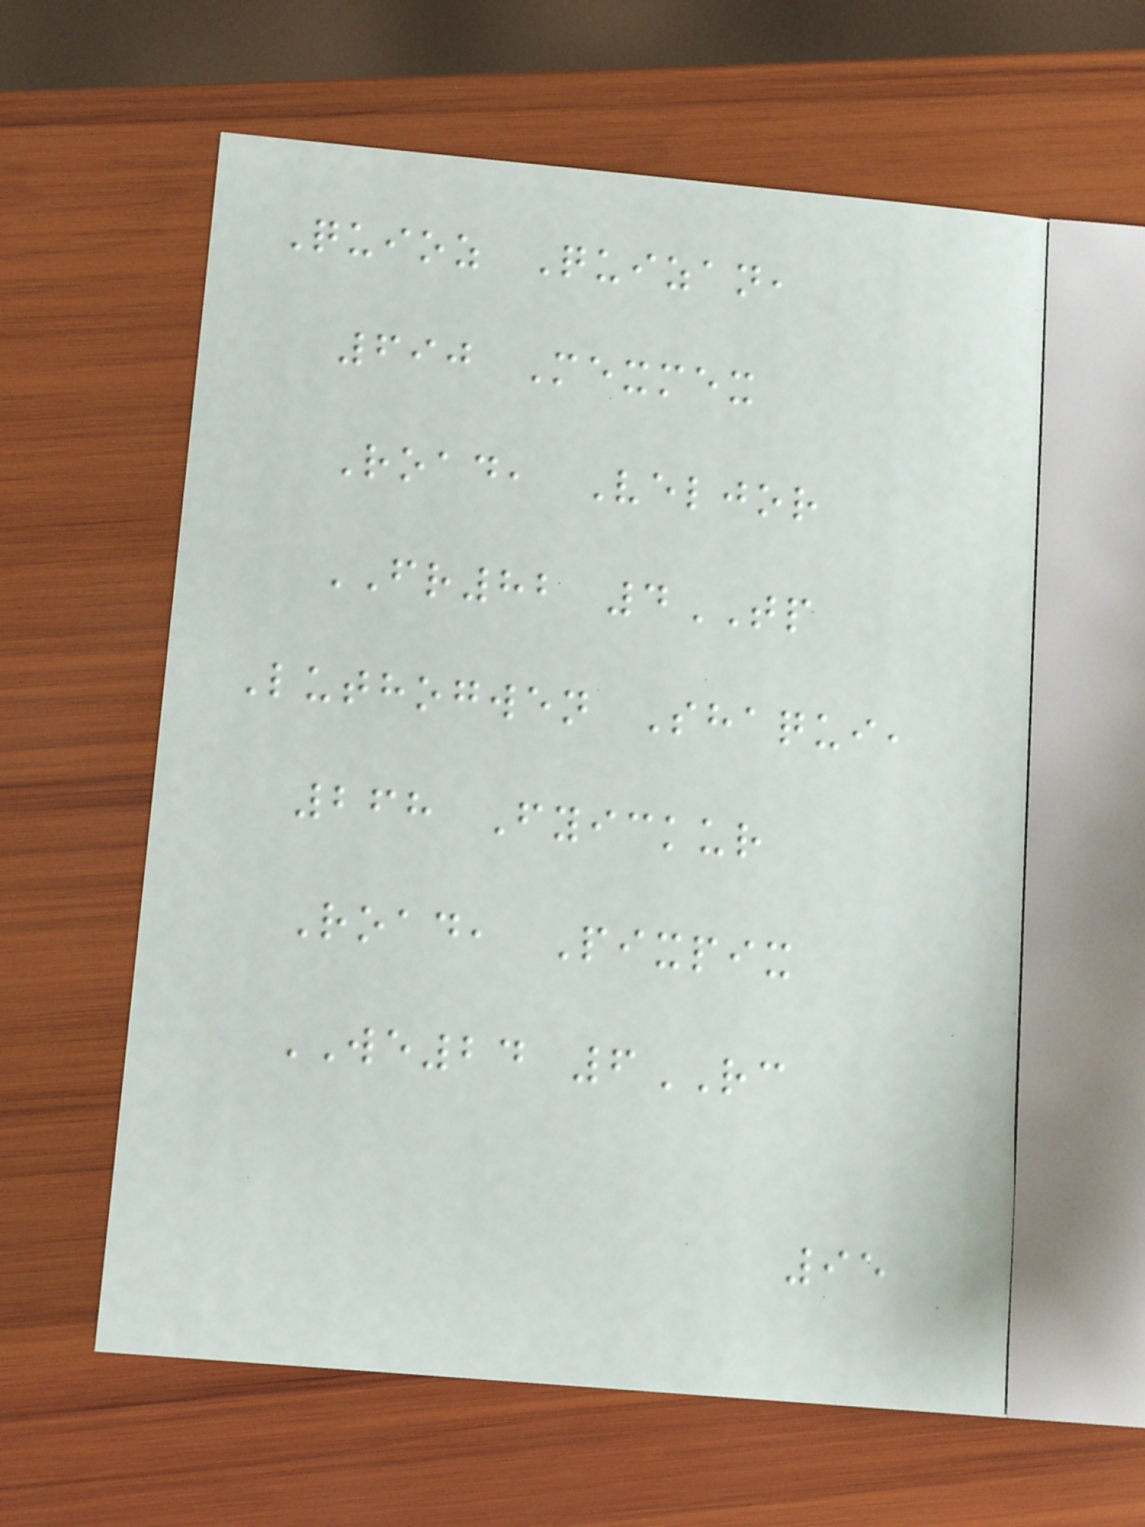Quioz Quizan,
690 Mexmex
Road, Veljor
FR82 4TP
Luthogwen Shaqui,
268 Fyickur
Road, Pixpix
WE24 6RC
95
